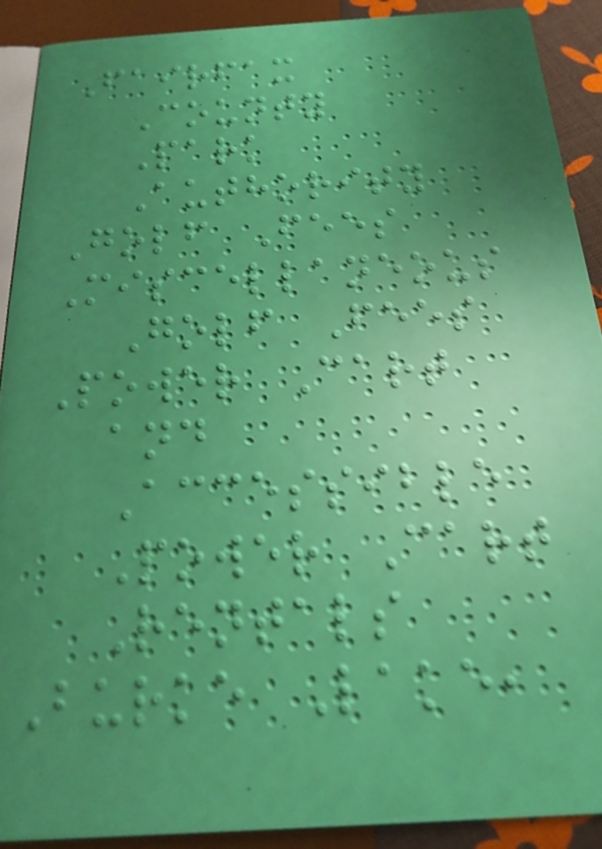Fairfax
County
Park
Authority
Golf Fees
Miscellaneous
Golf Fees
Power Cart
and
Accessible
Power Cart
Rentals
Burke Lake,
